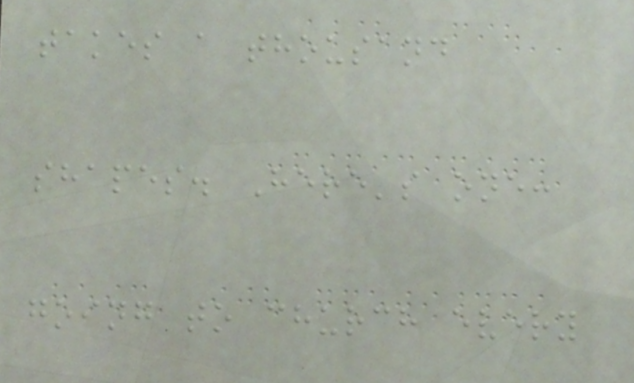takes a thousand
shapes. Here's one:
going to church every
